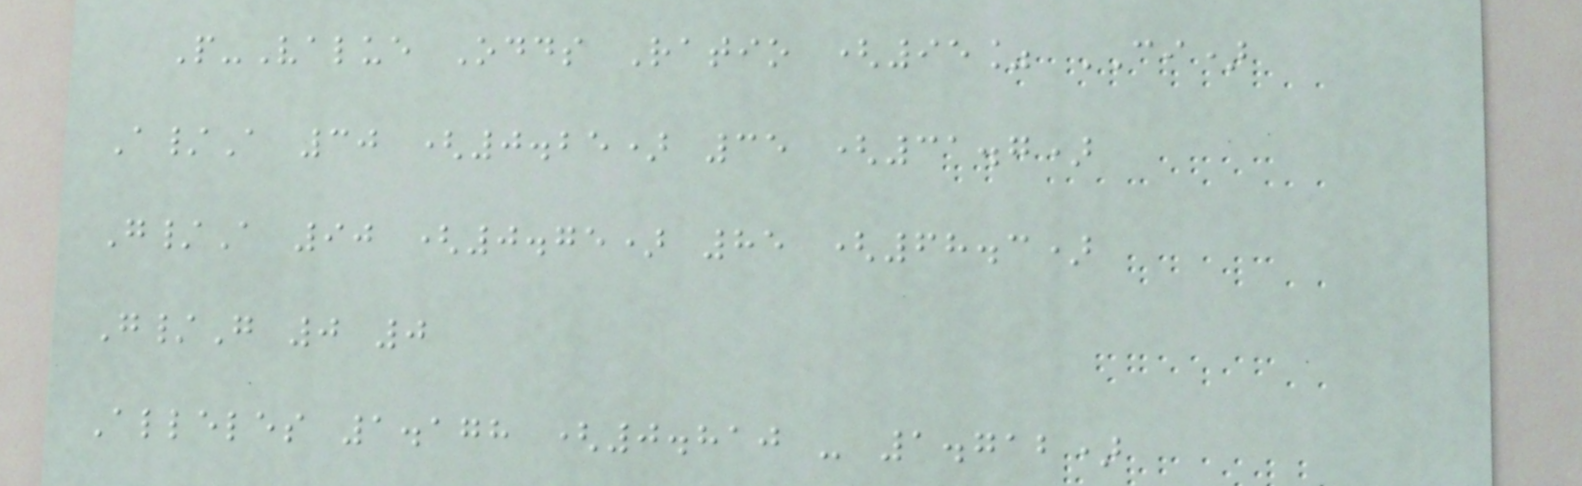P-Value Odds Ratio (95% CI)
A/A 30 (0.25) 35 (31.7)
G/A 90 (0.75) 85 (68.3)
G/G 0 0
Alleles 1.178 (0.810 - 1.712)
